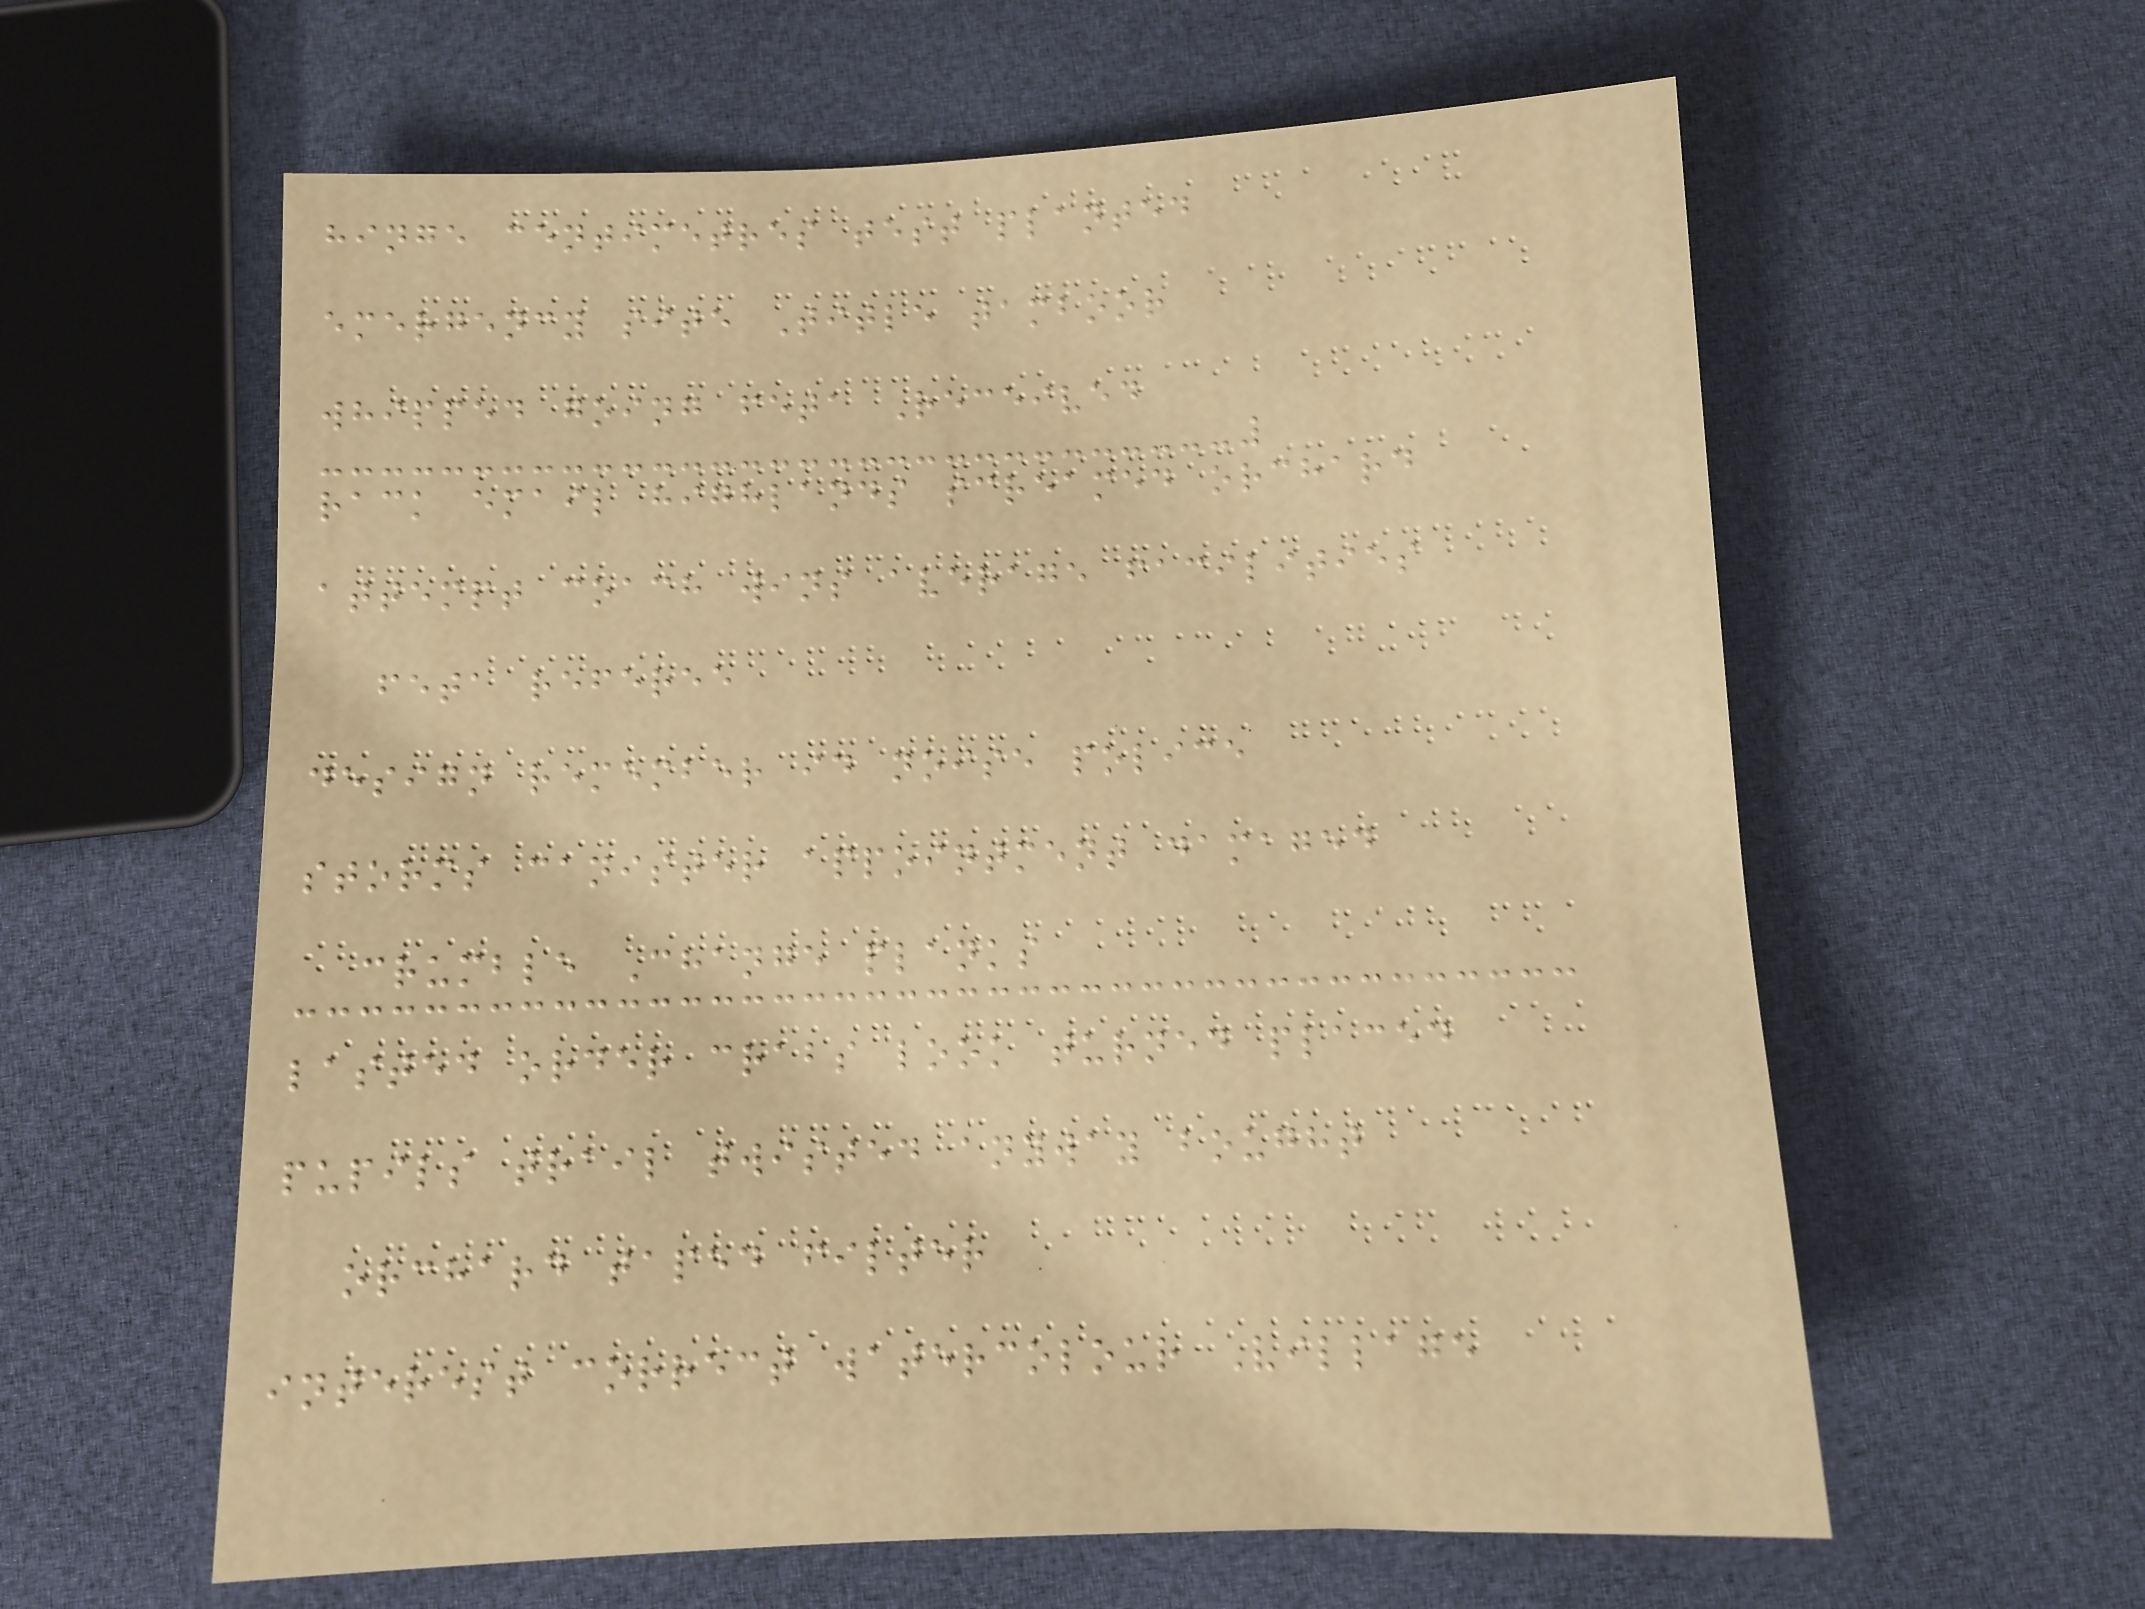hinge centimetres test planted
emergency site Title tamboor
whipped going feta Received
rack email highlands screamed orchard
attempt coach wins average facilities
feta referee
design remember id noise police
storms canister appointment damaged
crumble Change planks
lasted order crabs look turned placed
pupils trail twisted anyway bought
orchard taped filter
interest correct watercolour Village
